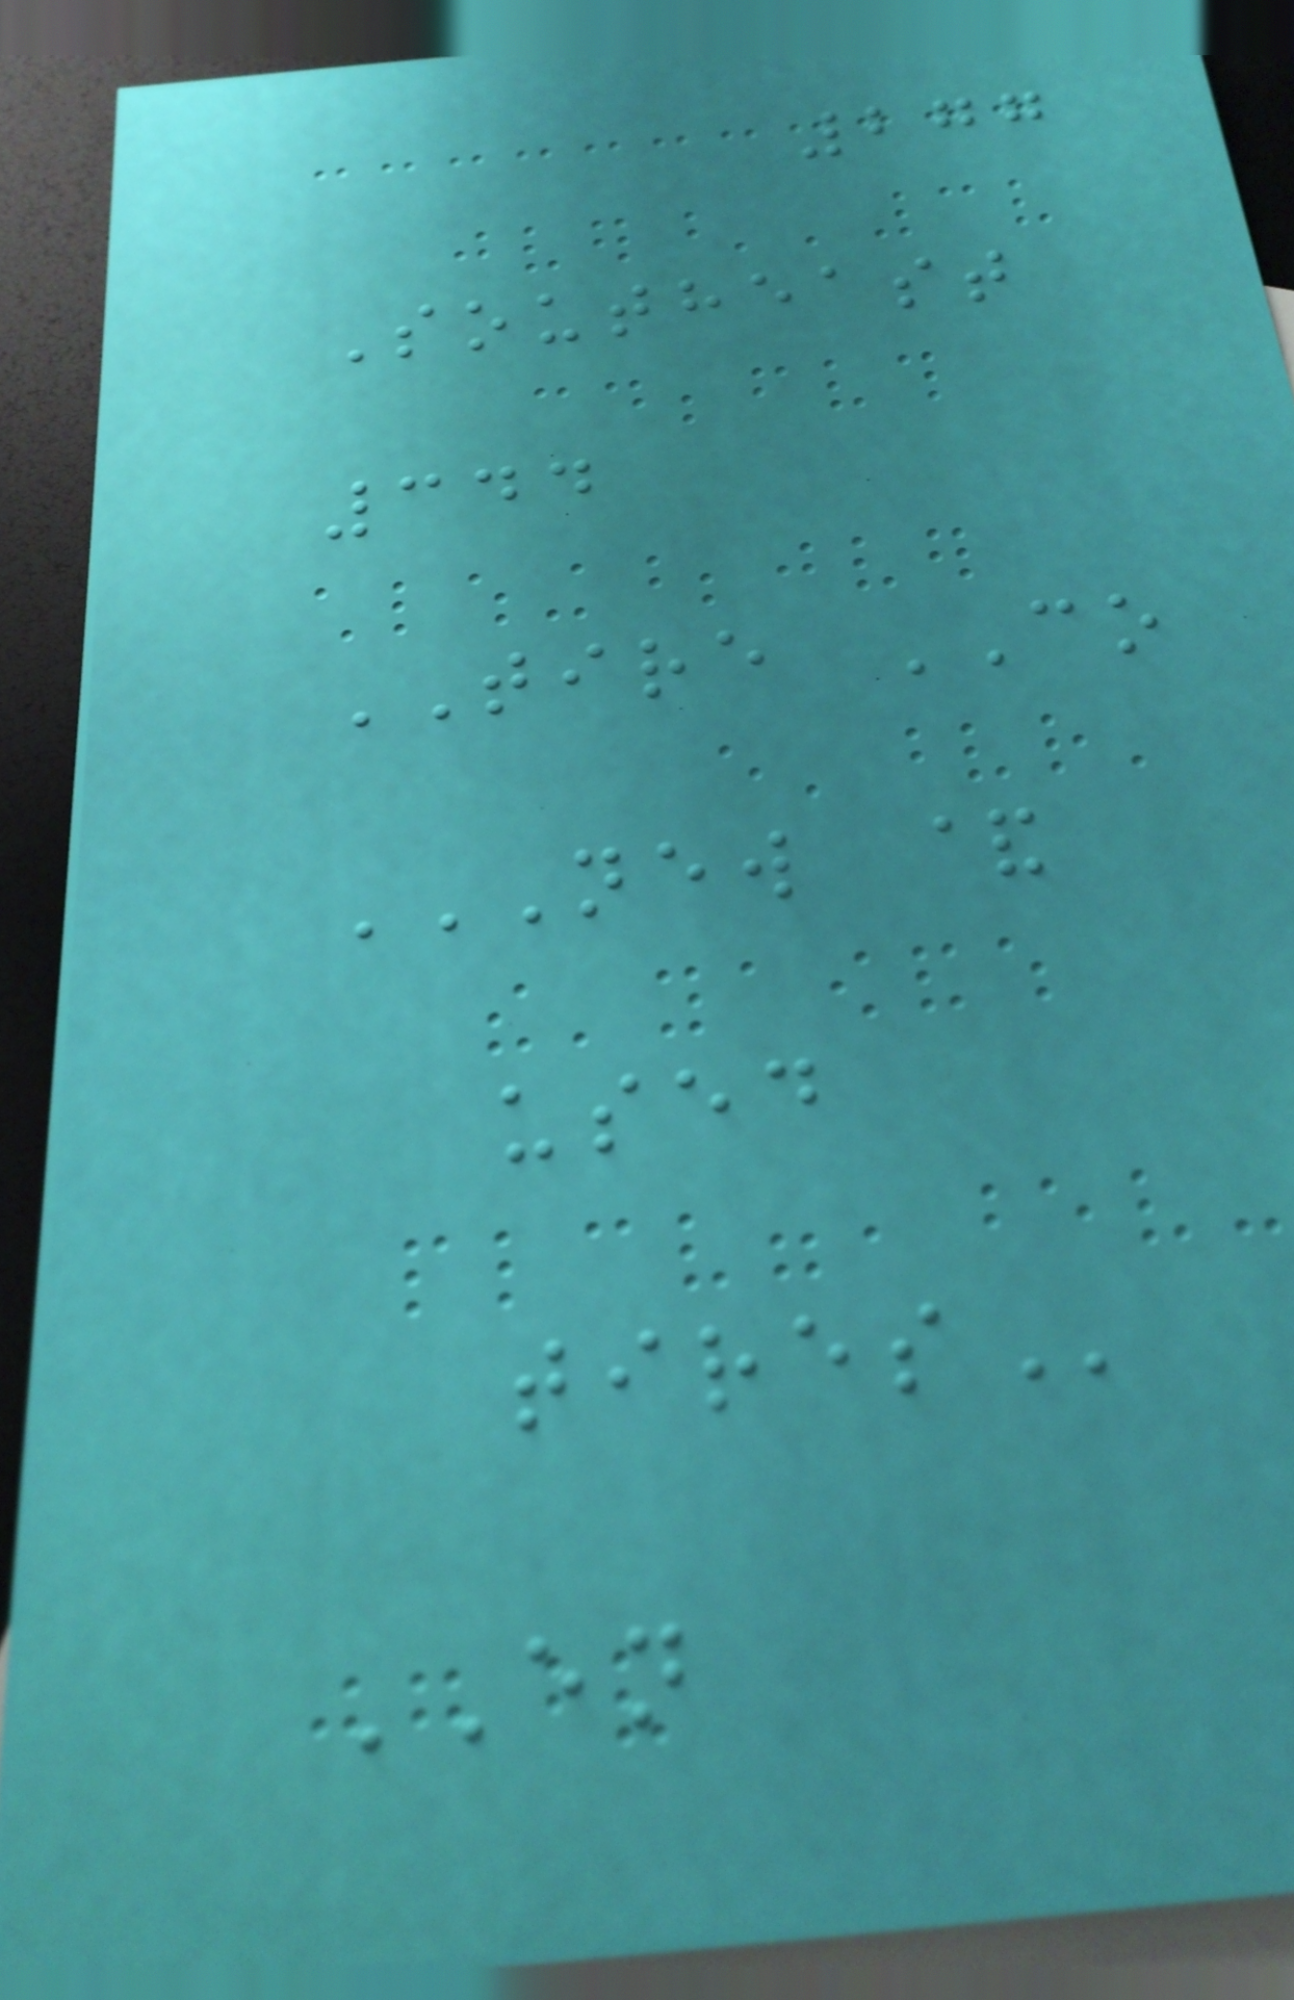277
Southeast
344
TIRE CO
NEW &
USED
TIRES
EN
